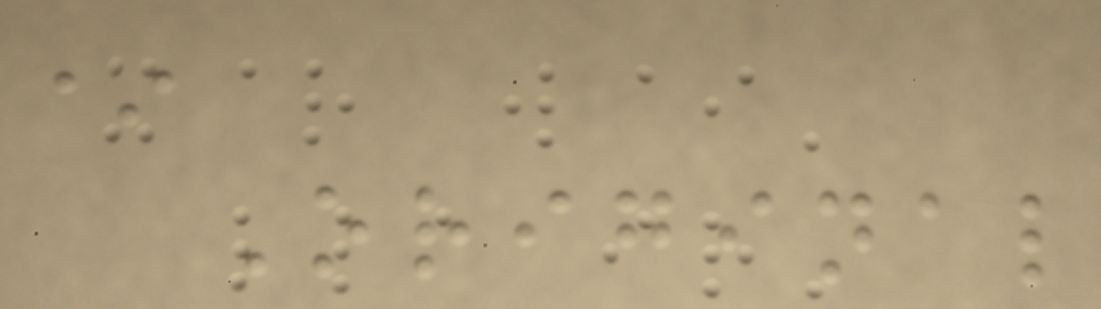*
Original
